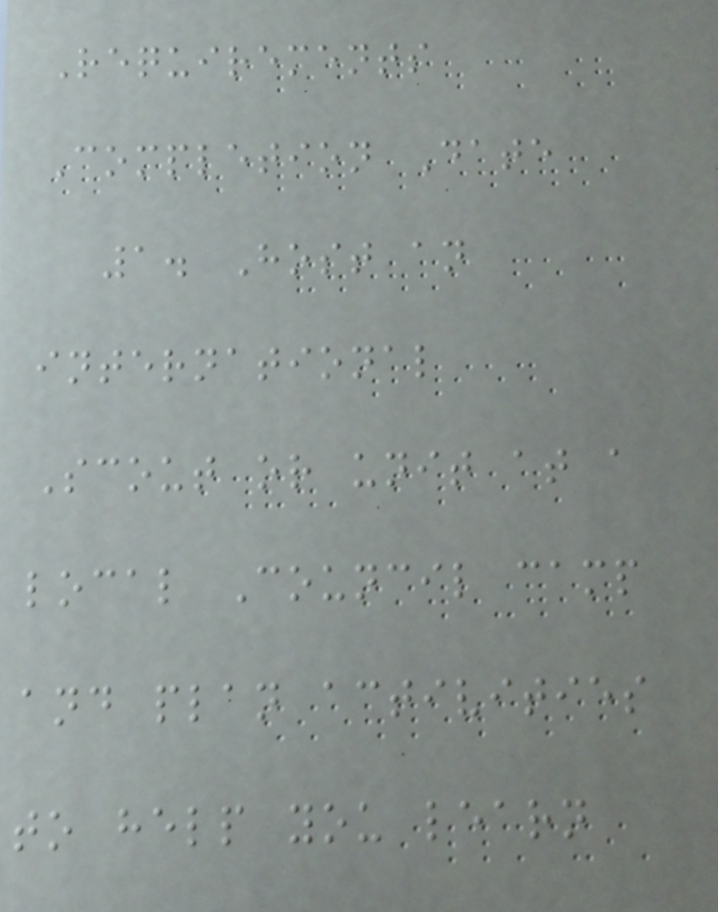Requirements
Completion Date
1. Host an
international
Scout or unit at a
local Council camp
and plan activities
to help you learn
